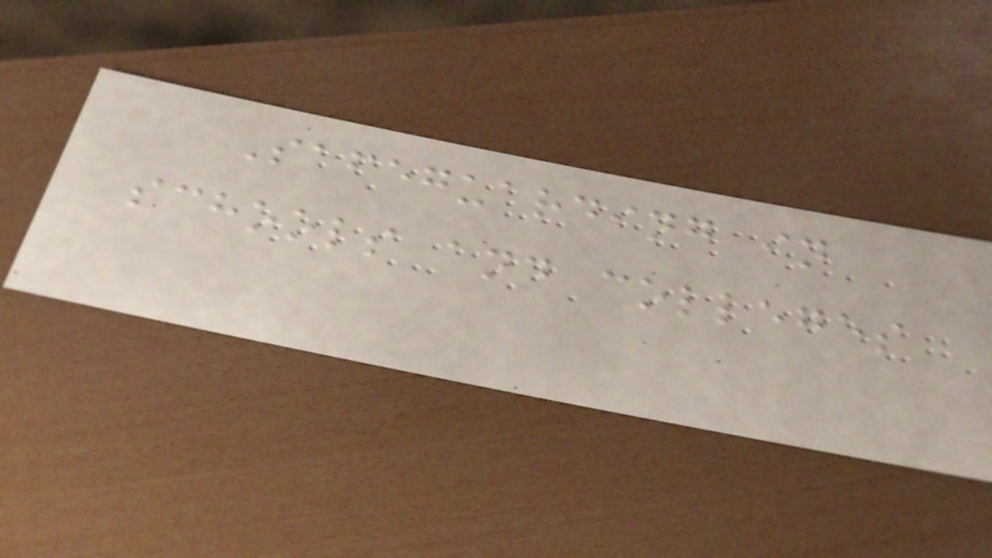Safeguarding in
schools and colleges
